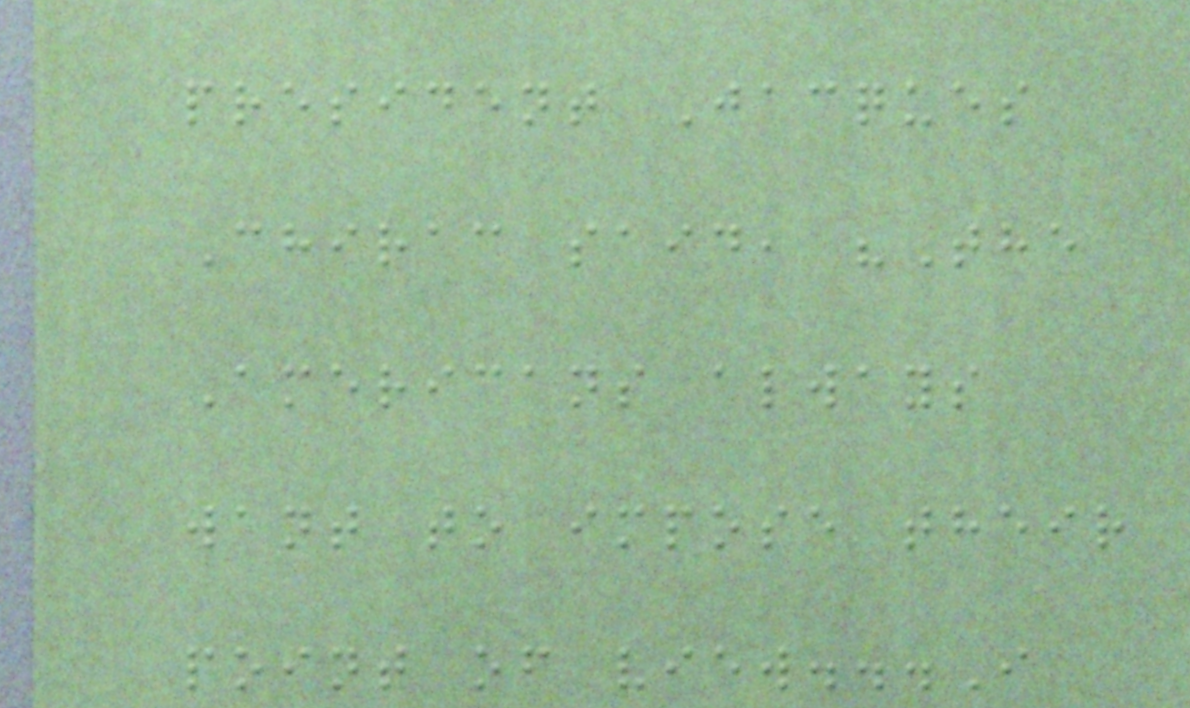president Jacques
Chirac said, "The
Americans always
want to impose their
point of view...I
